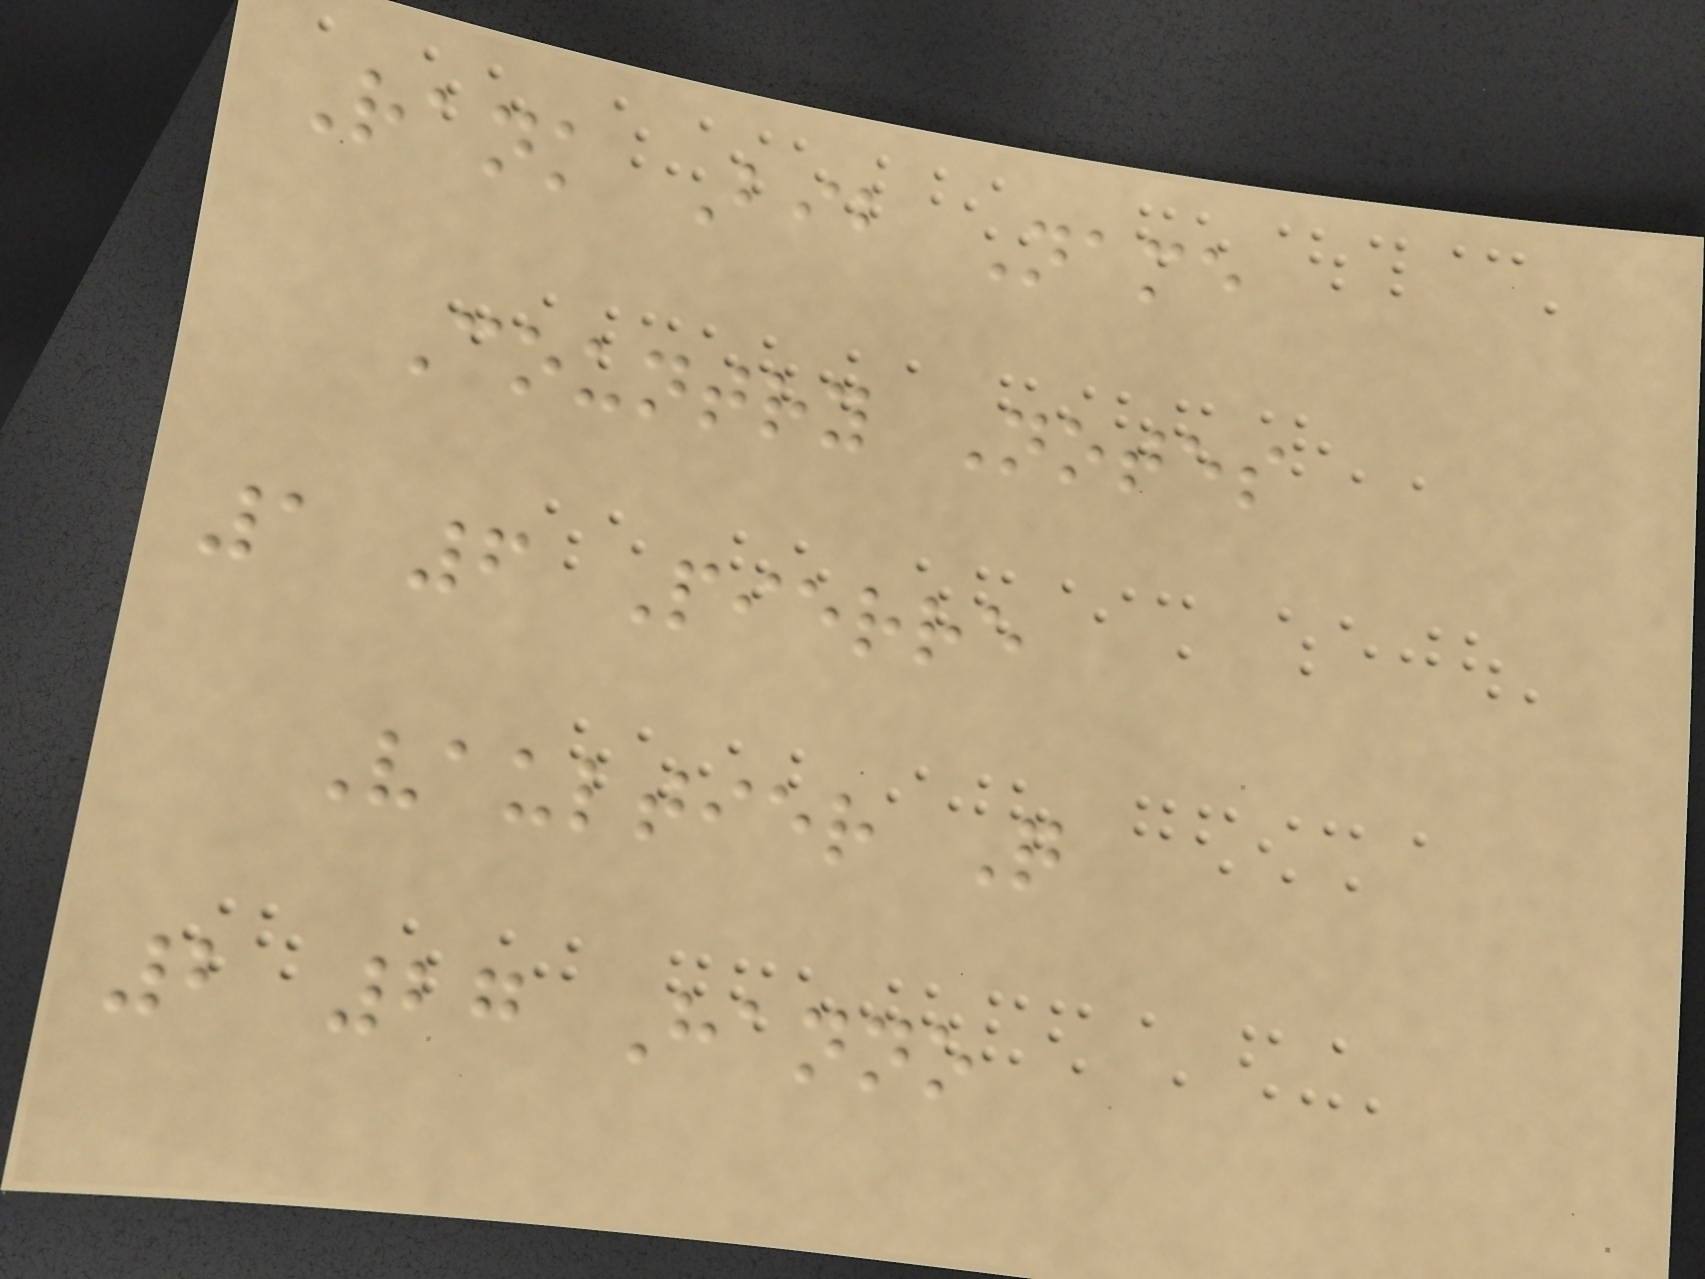Rank Bib Name
Country Notes
1 6 Pierre
Vaultier Q
2 27 Hanno
